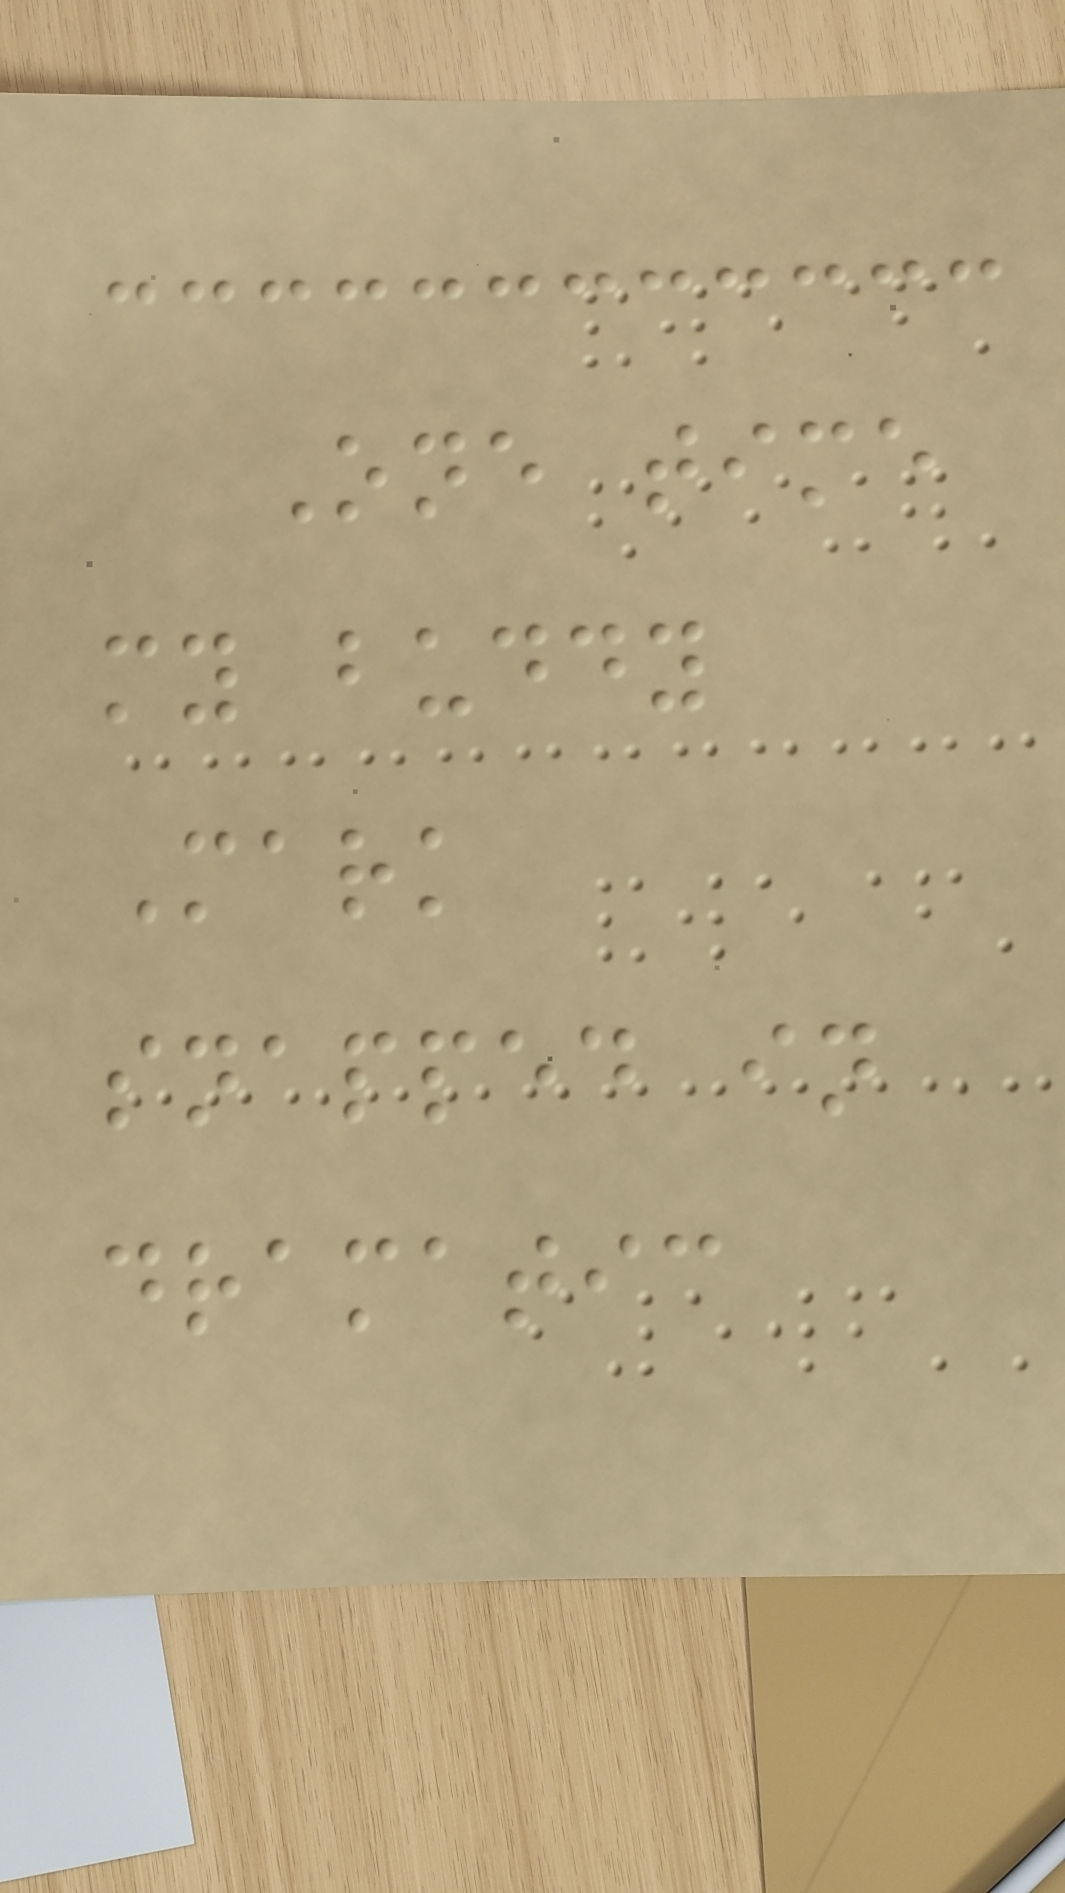One time
my buddy
Mark
snapped in
dramatic
